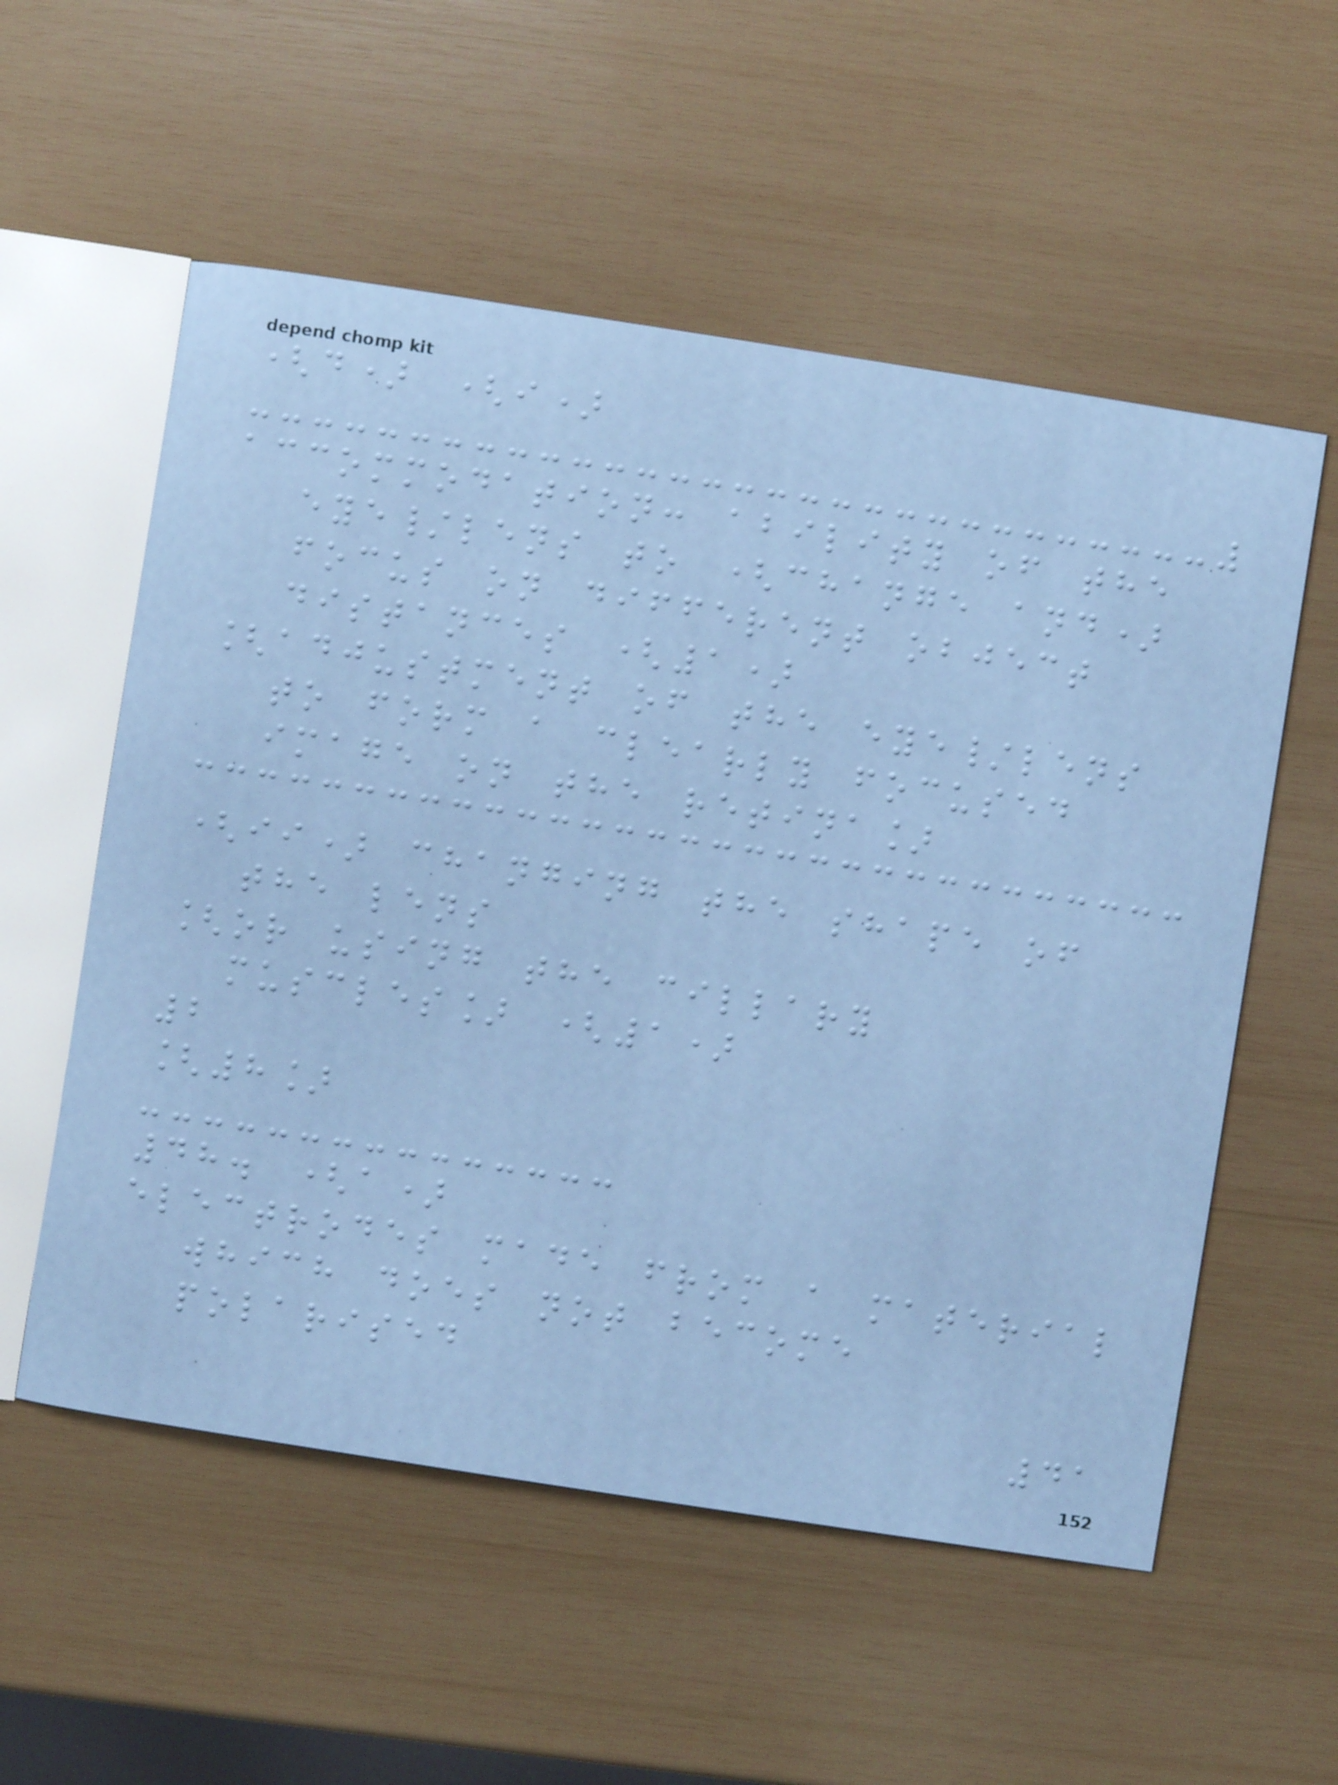(d) (i)
accommodation: ability of the
eye/lens to (change and)
focus on different object
distances (1)
[adjustment of the eye/lens
to form a clearly focused
image on the retina]
(ii) changing the shape of
the lens
[or using the cillary
muscles] (1)
2
[8]
48. (a)
electrodes made from a material
which does not become
polarised
41
